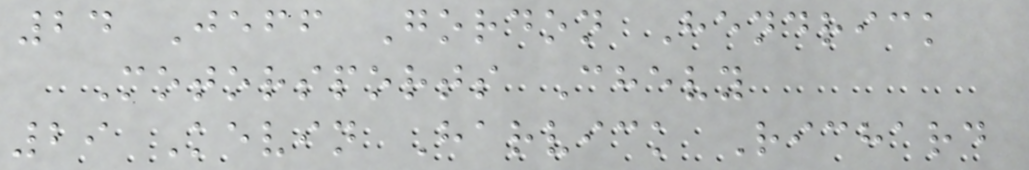24 Jeff Gordon Hendrick
Motorsports Chevy
29 Kevin Harvick Richard
